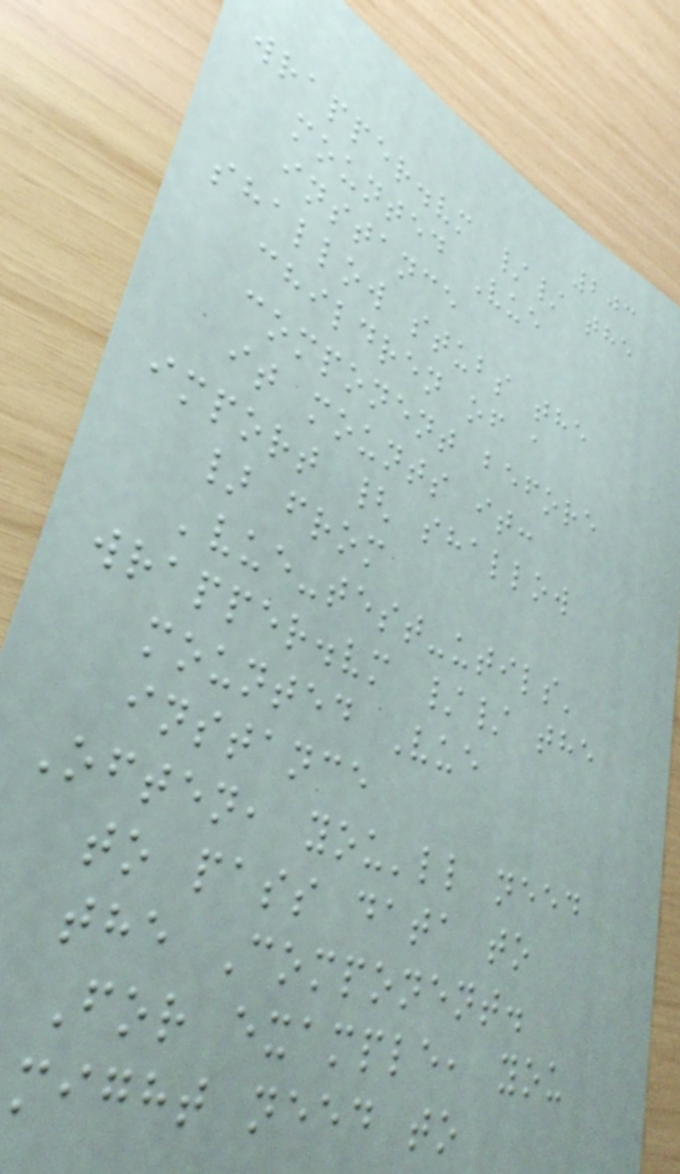203
wrapper.vm // the
mounted Vue
instance
shallow stubs the
children of a
component before
it mounts it:
import { shallow
} from
'vue-test-utils'
wrapper.vm // the
mounted Vue
instance
Often, you'll need
to pass data to
the Component.
For example, you
might need to
